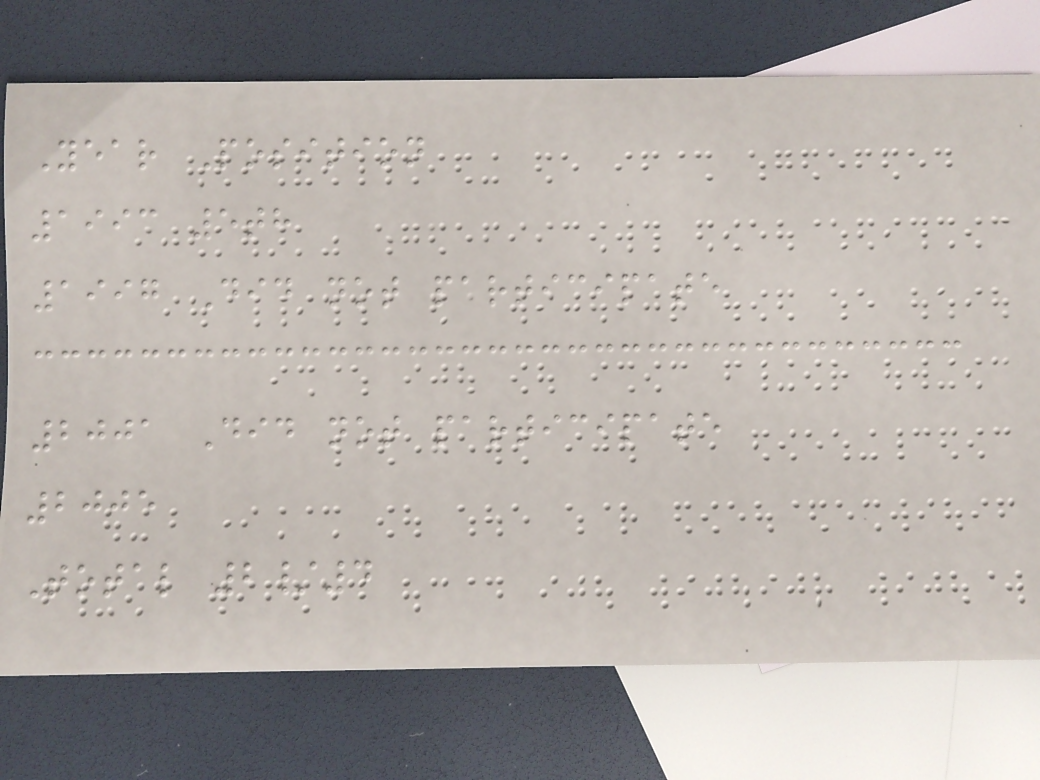Year Position
1993 5th
1997 Did not participate
2001 Did not participate
2005
Total 2/4
